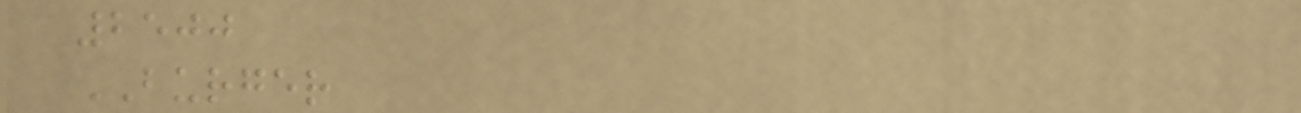2500
BURGER
